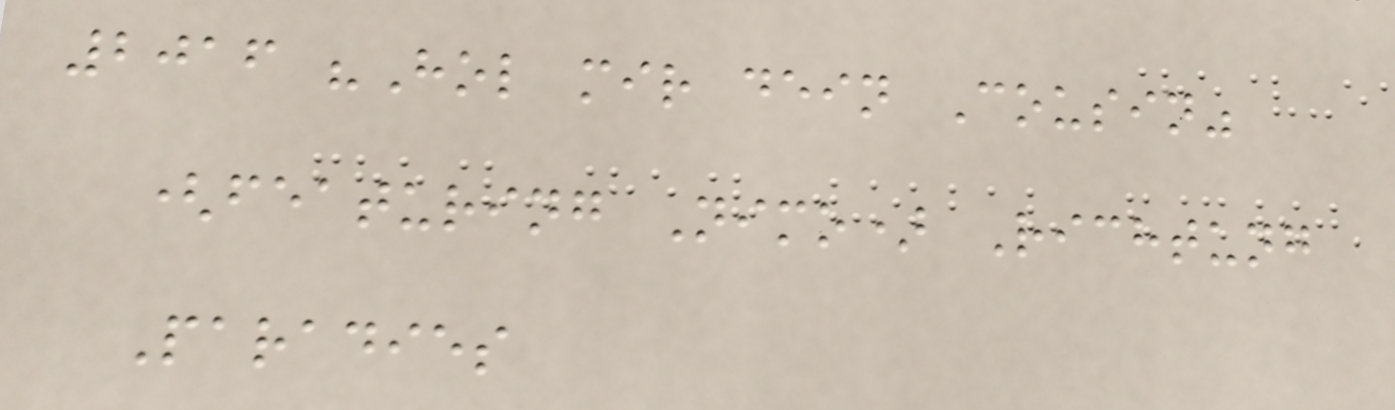2016 "Hol mir dein Cousin"
(featuring Nimo) Richtung
Paradies
